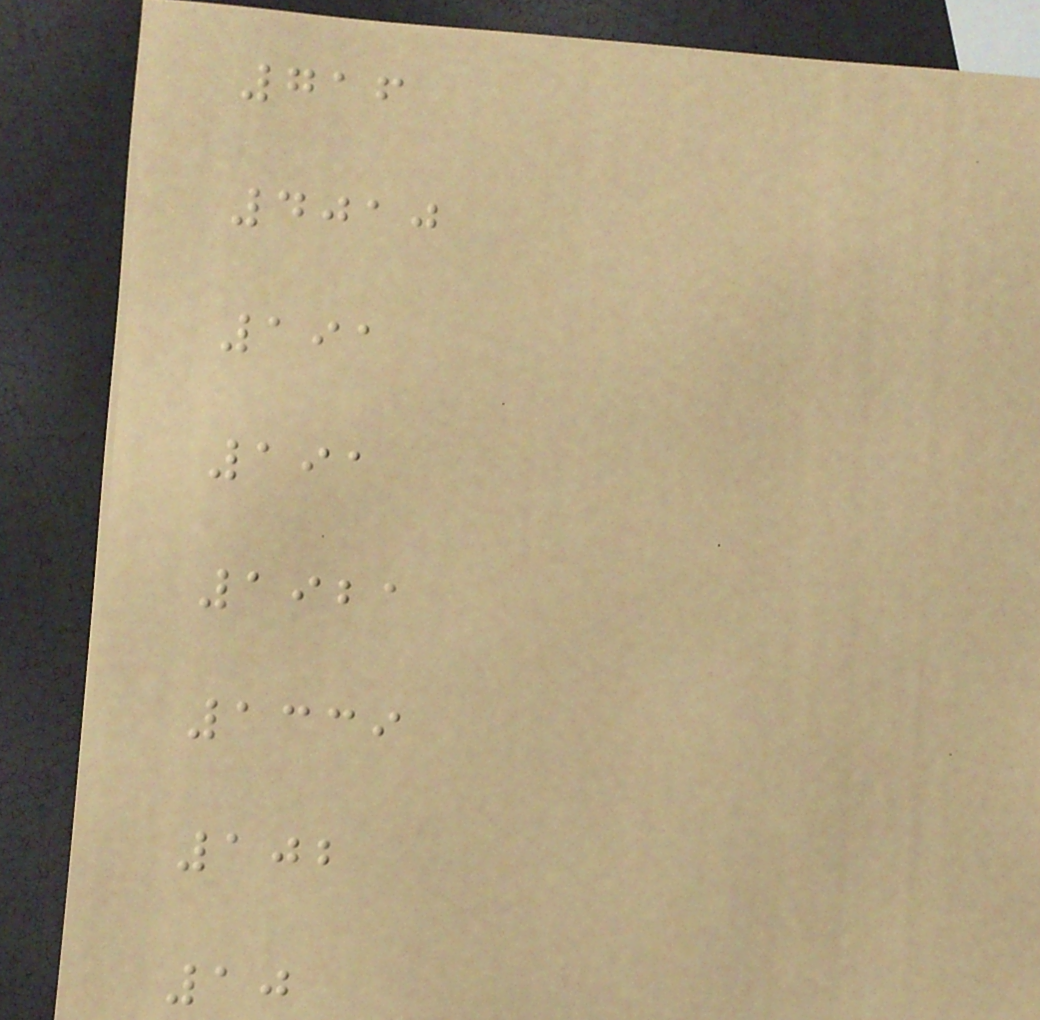716
4010
191
191
1921
1339
102
10
